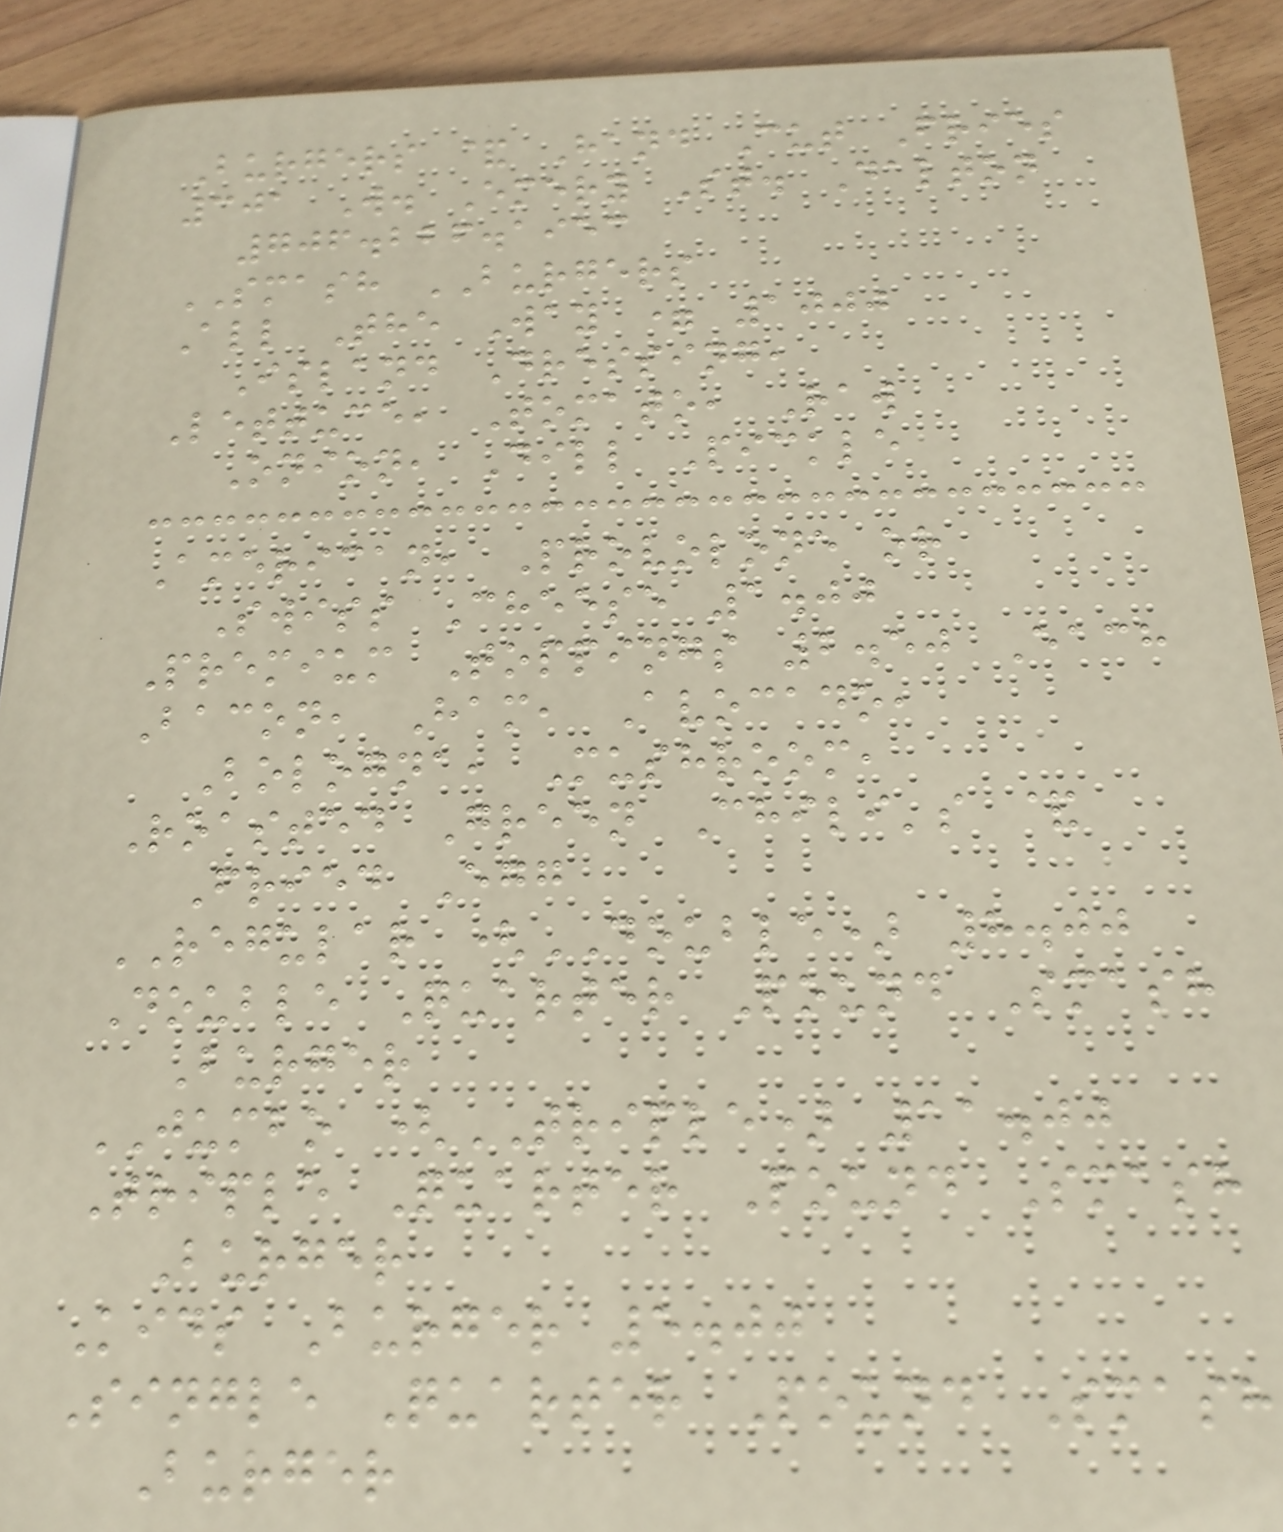Burgers & Hand Cut Fries
301 W. Emery St. Dalton
706.226.1953
SMASH BURGERS
All The Way = 1000
Island Dressing,
Lettuce, Tomato, Raw
Onion, Dill Pickle
American, Provolone or
Swiss Cheese 1.00
Premium Toppings 2.50 Each
Bacon, Ham, Avocado,
Bologna, Mushroom,
Roasted Green Chili's &
Fried Egg
REGULAR (DOUBLE) 8.00
Double Quarter Pound Smash
Burger
JUMBO (TRIPLE) 11.00
Triple Quarter Pound Smash
Burger
Kids Burger 5.00
Single Quarter Pound Smash
Burger
